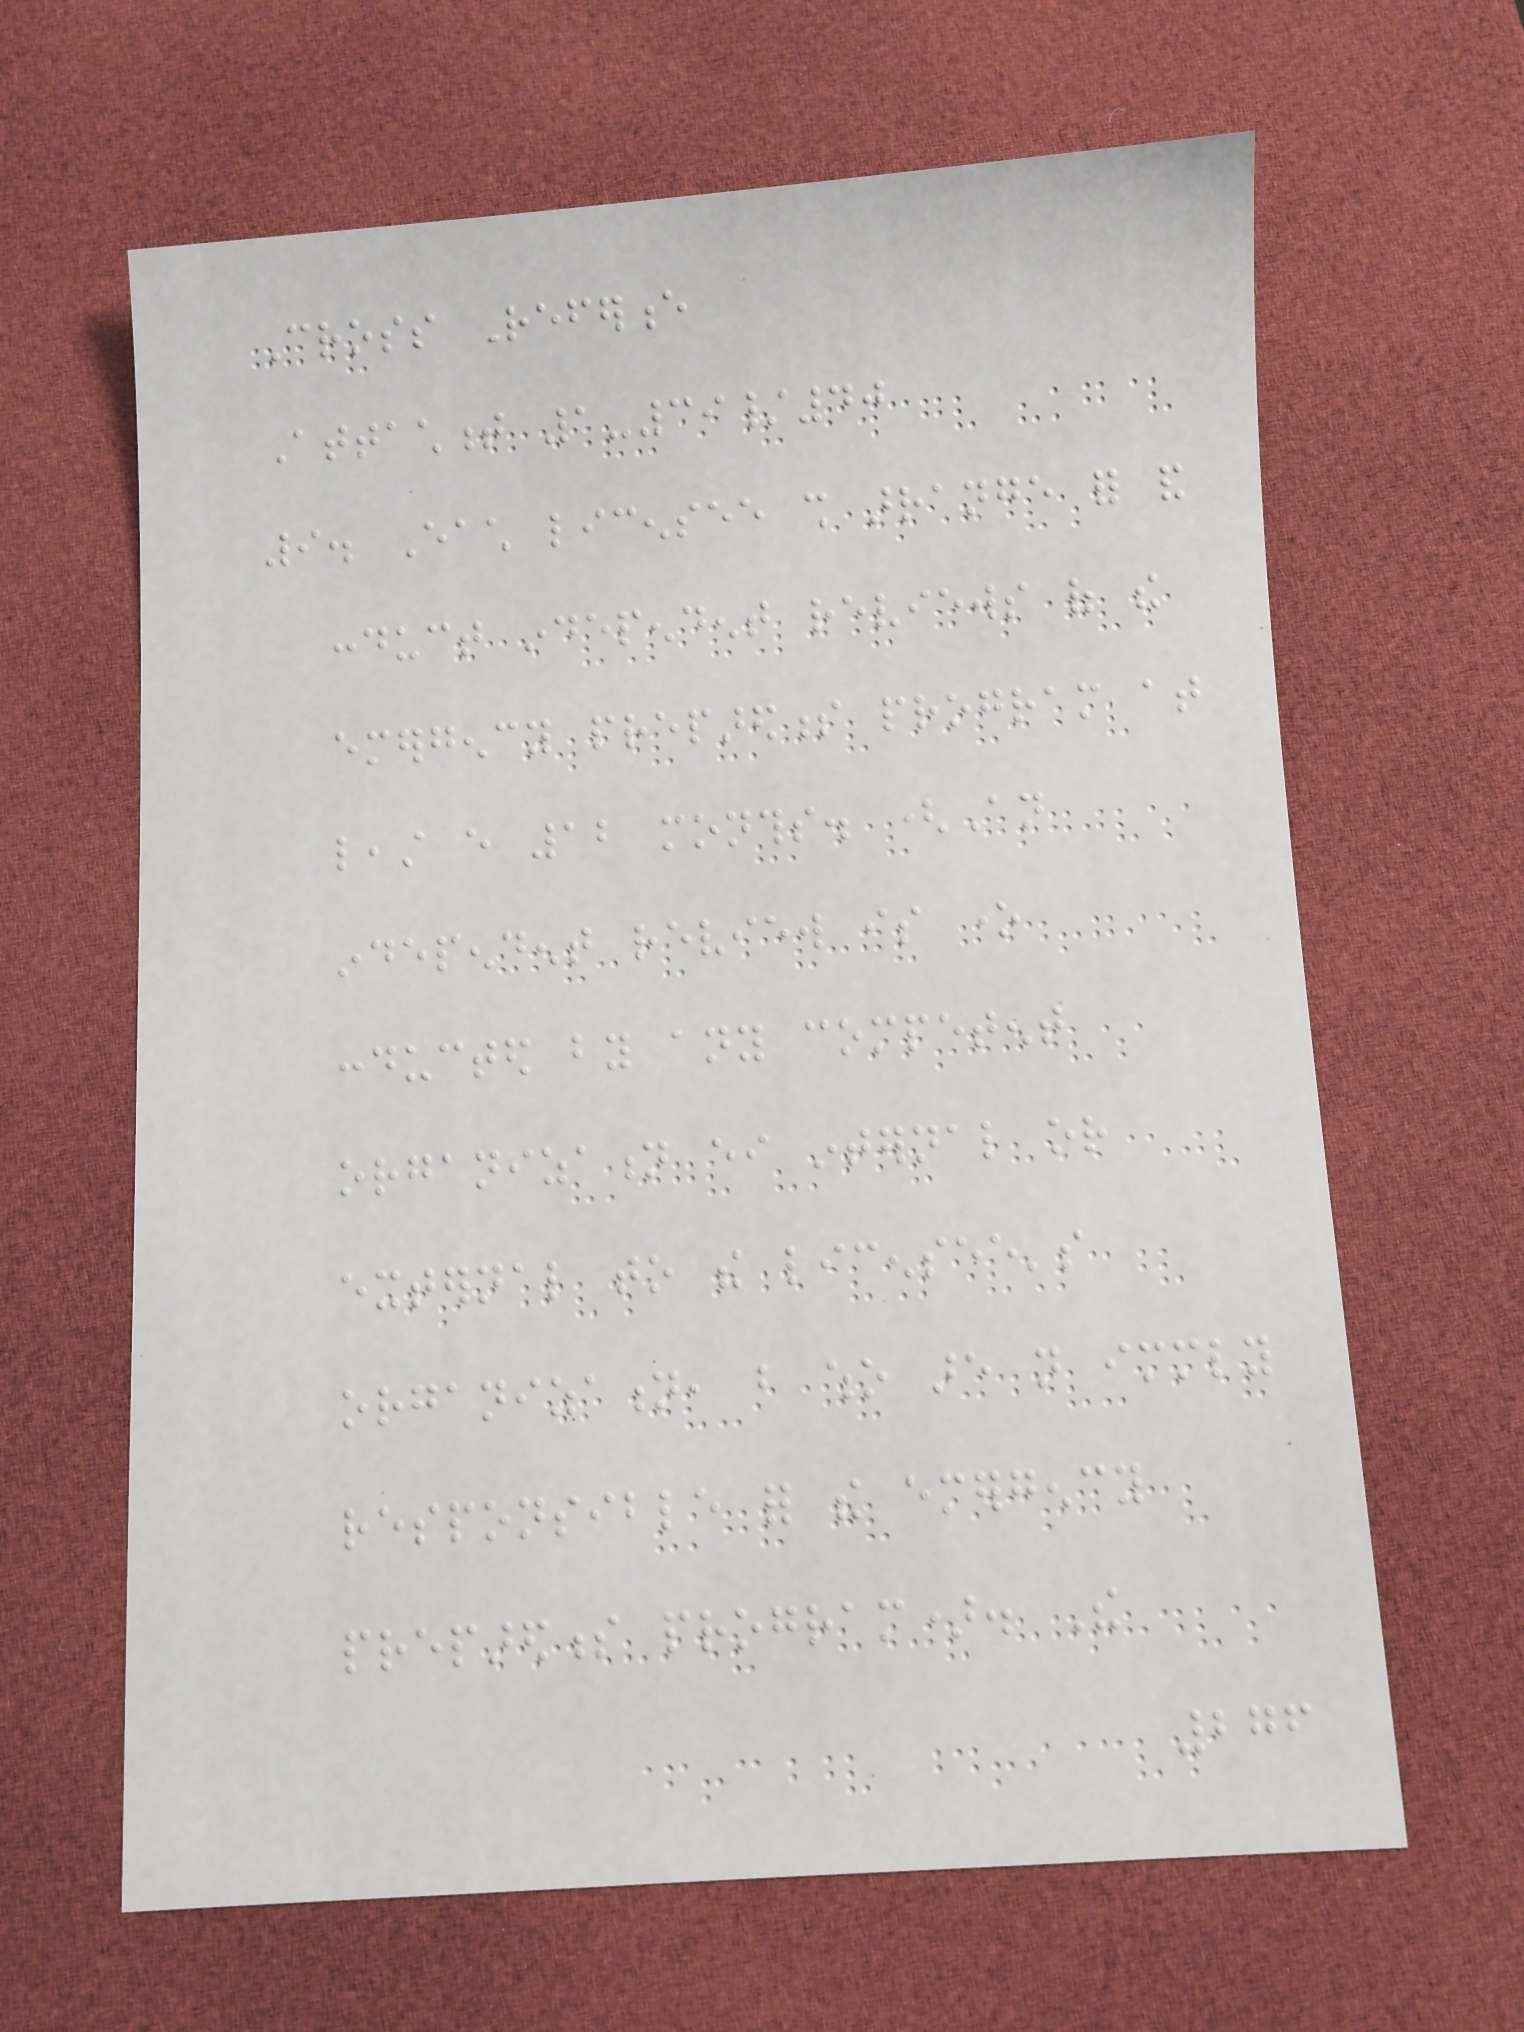Cross Reference
Attachment 1-39/40
9. Each licensee shall arrange for and
conduct independent reviews of the
emergency preparedness program at
least every 12 months. (An
independent review is one
conducted by any competent
organization either internal or
external to the licensee's
organization, but who are not immediately
responsible for the emergency
preparedness program). The
276
